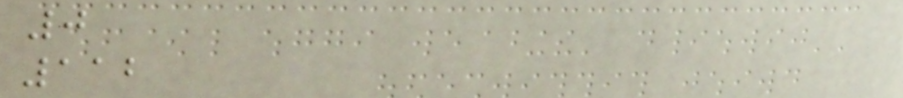0
112
